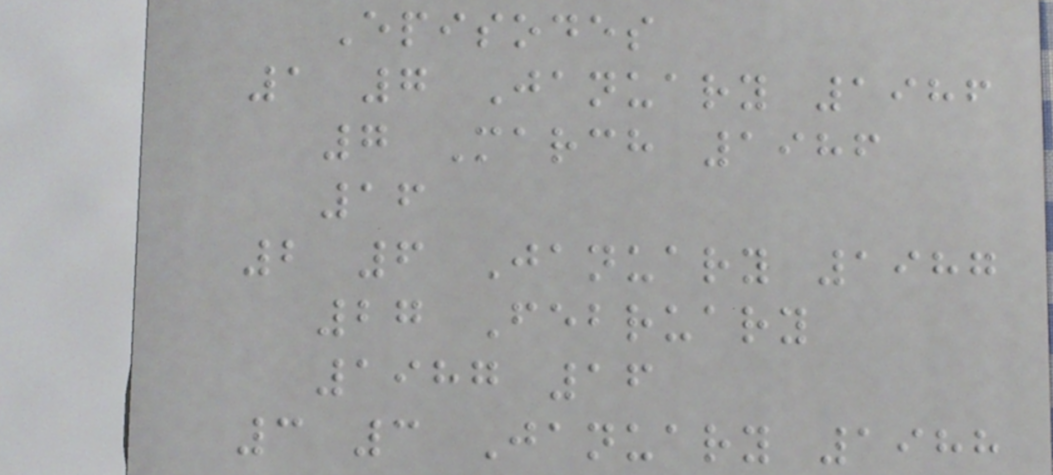Episodes
1 7 January 1986
7 March 1986
16
2 6 January 1987
27 February
1987 16
3 3 January 1988
